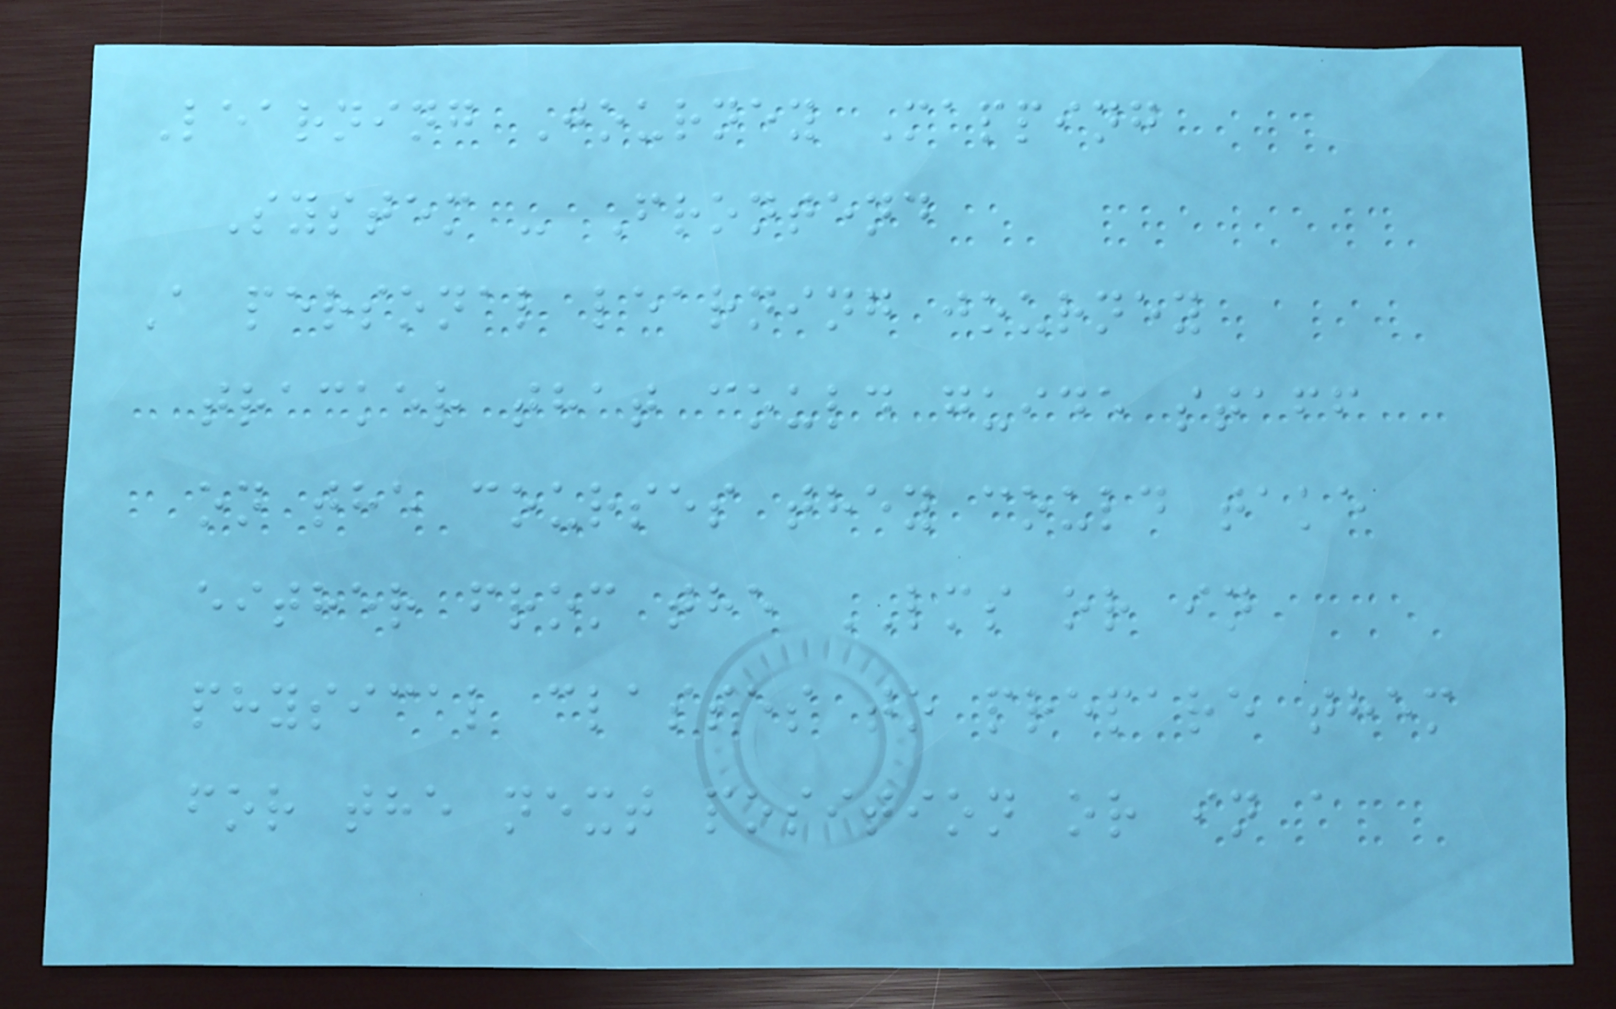Learning Journey Mapping
System - Frontend
A personal learning journey
tracker that could guide staff
on the courses they could take
either from the LMS or in
physical classes to prepare them
for the next position or in a
